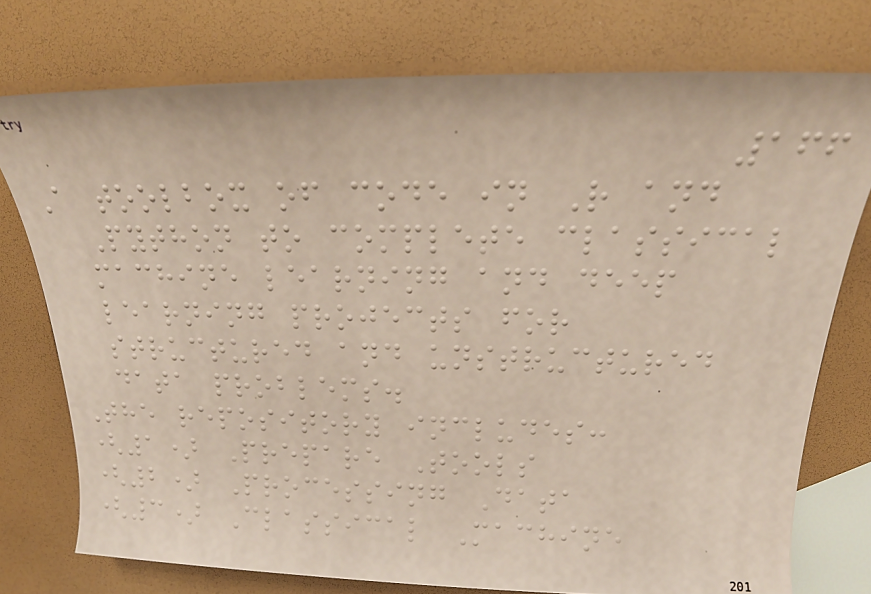166
A toolbox of code in R and
Python to complete classical
machine learning and deep
learning projects for
structured and unstructured
data problems.
The repository includes:
(1) Prepare Tools
(2) Processing Data
(3) Classical Machine
